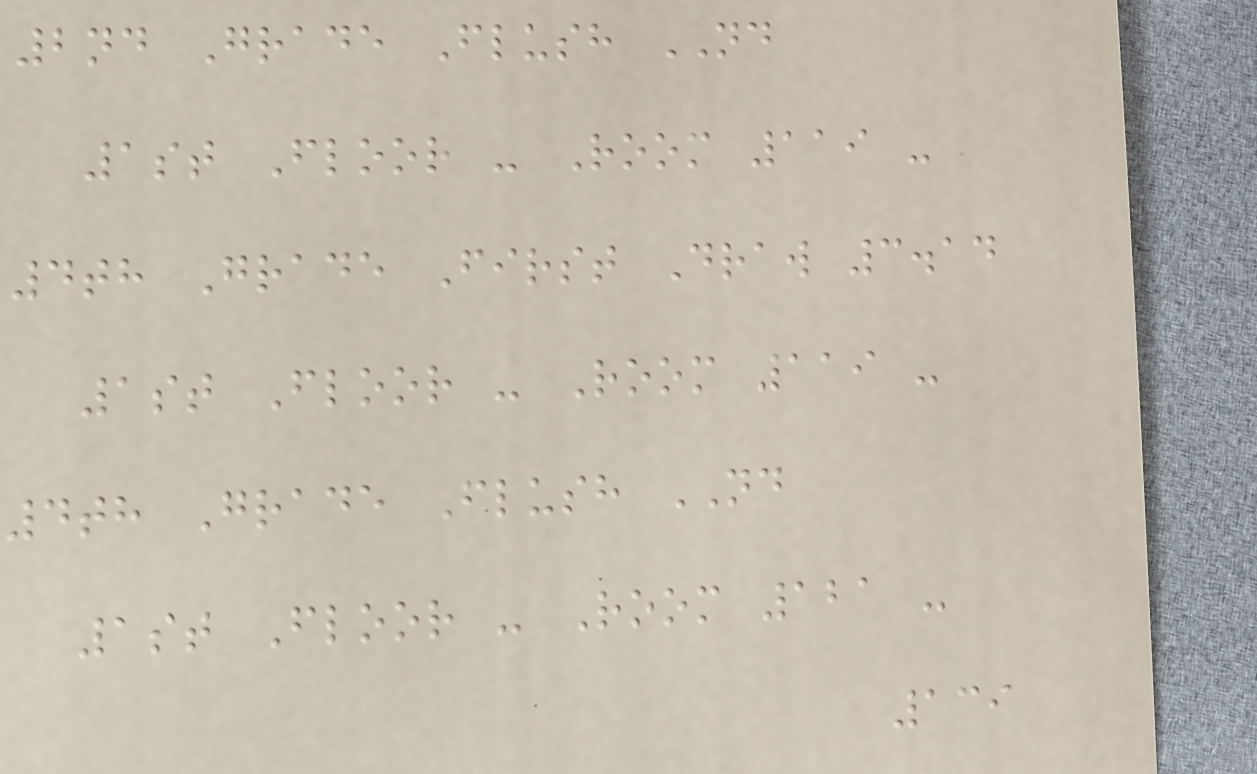2nd Grade Flush ND
1st Floor - Room 119 -
4th Grade First Draw 3.14
1st Floor - Room 119 -
4th Grade Flush ND
1st Floor - Room 121 -
139
